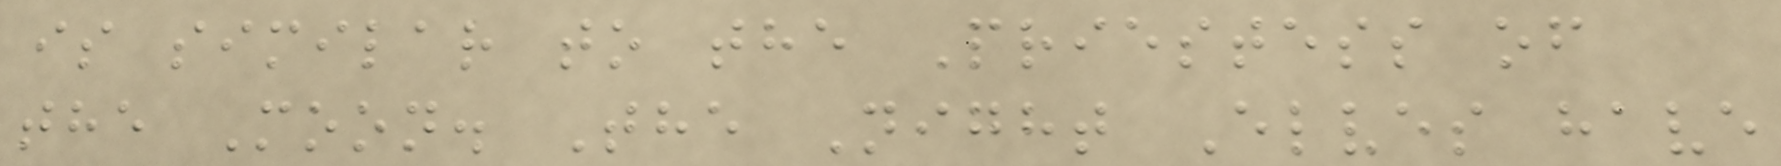is similar to the Priestess of
the Moon. The Night Elves have
